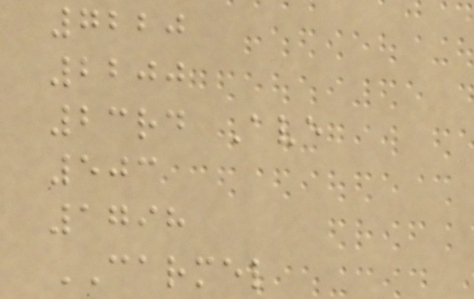7220
2200
23rd Ave
503
1798
CARMEL
